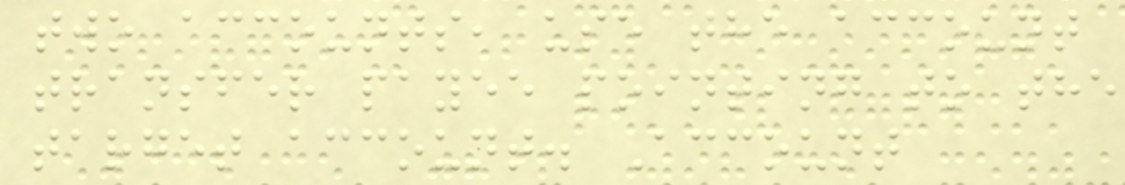two accounts, use the account
transfer payee pointing to the
target account. Account
